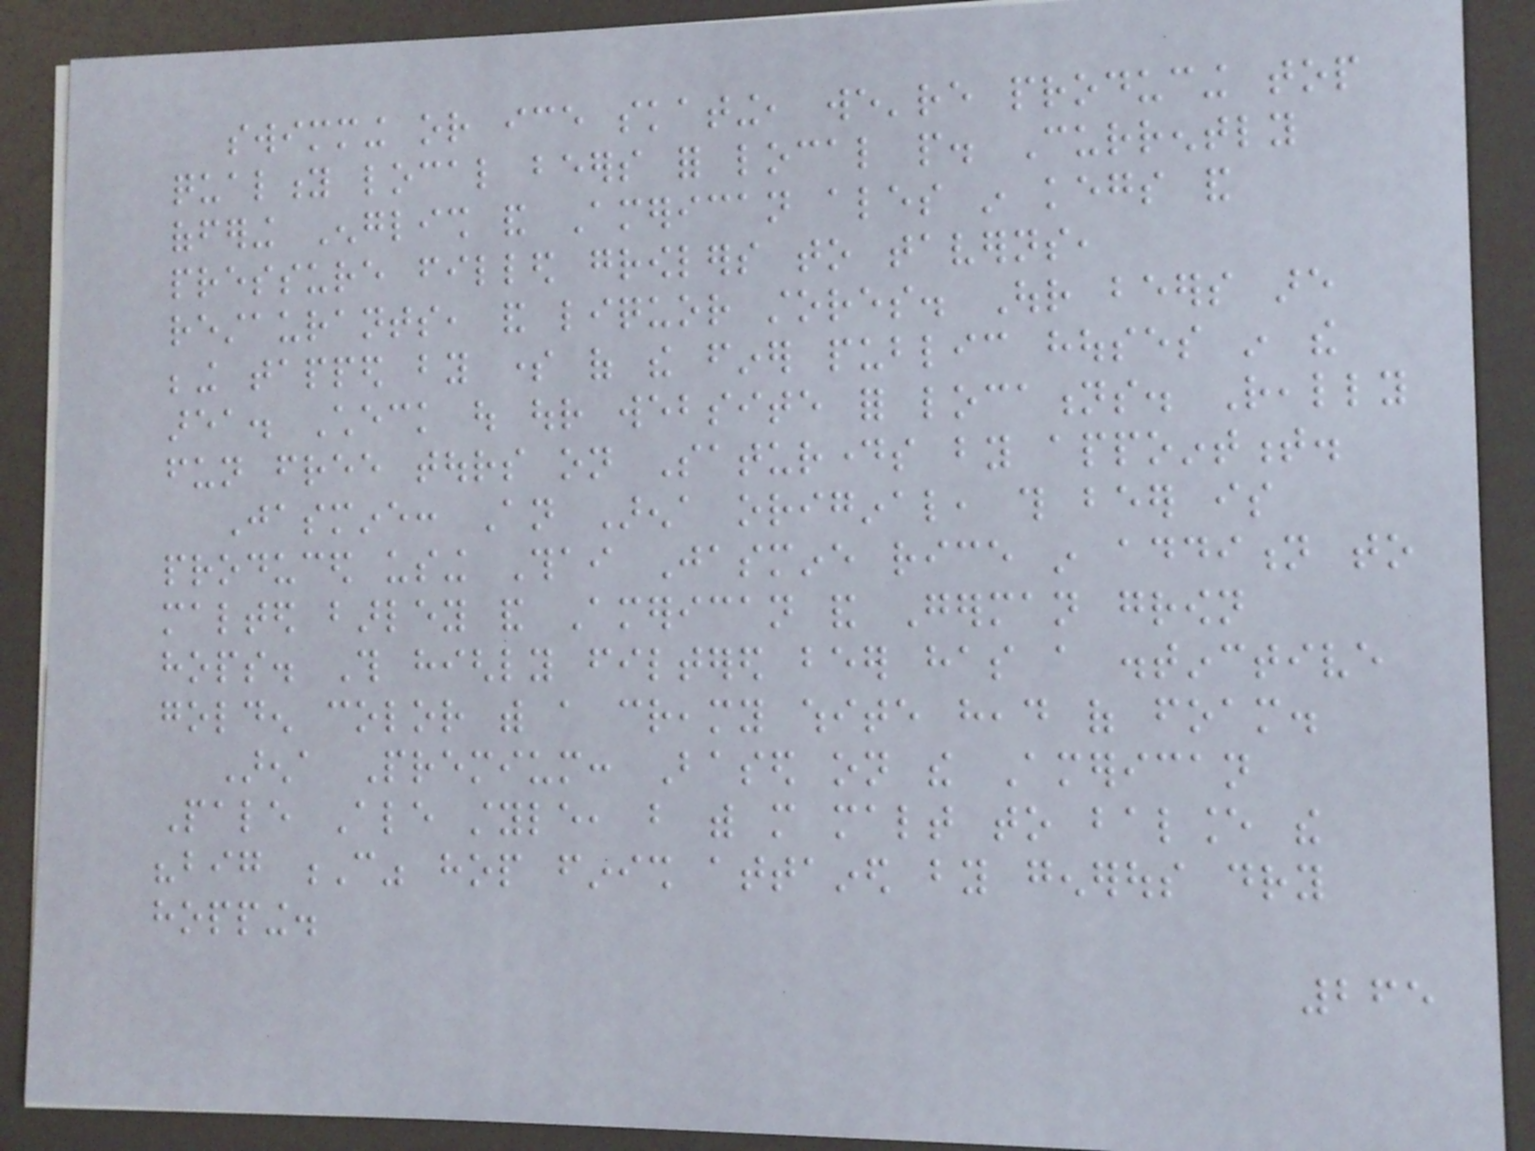swimming or ice skating, we're producing top
quality local beers for local people. Currently
offering English and American ales in kegs and
pressure filled growlers to taverns,
restaurants, and liquor stores. Our beers are
being tapped by some of the finer public houses in the
area. Check out our website for locations. Really
fun free tours on Saturdays by appointment.
Jasmine: An Arena original, this beer is
produced using Thai Jasmine rice in addition to
malted barley and American and German grown
hops. This highly filtered beer has a distinctive
golden color with a creamy white head of foam.
Arena Premium: Based on the American
Pale Ale style, but with more malt to balance the
"big C" hop finish attained by generous dry
hopping.
265
